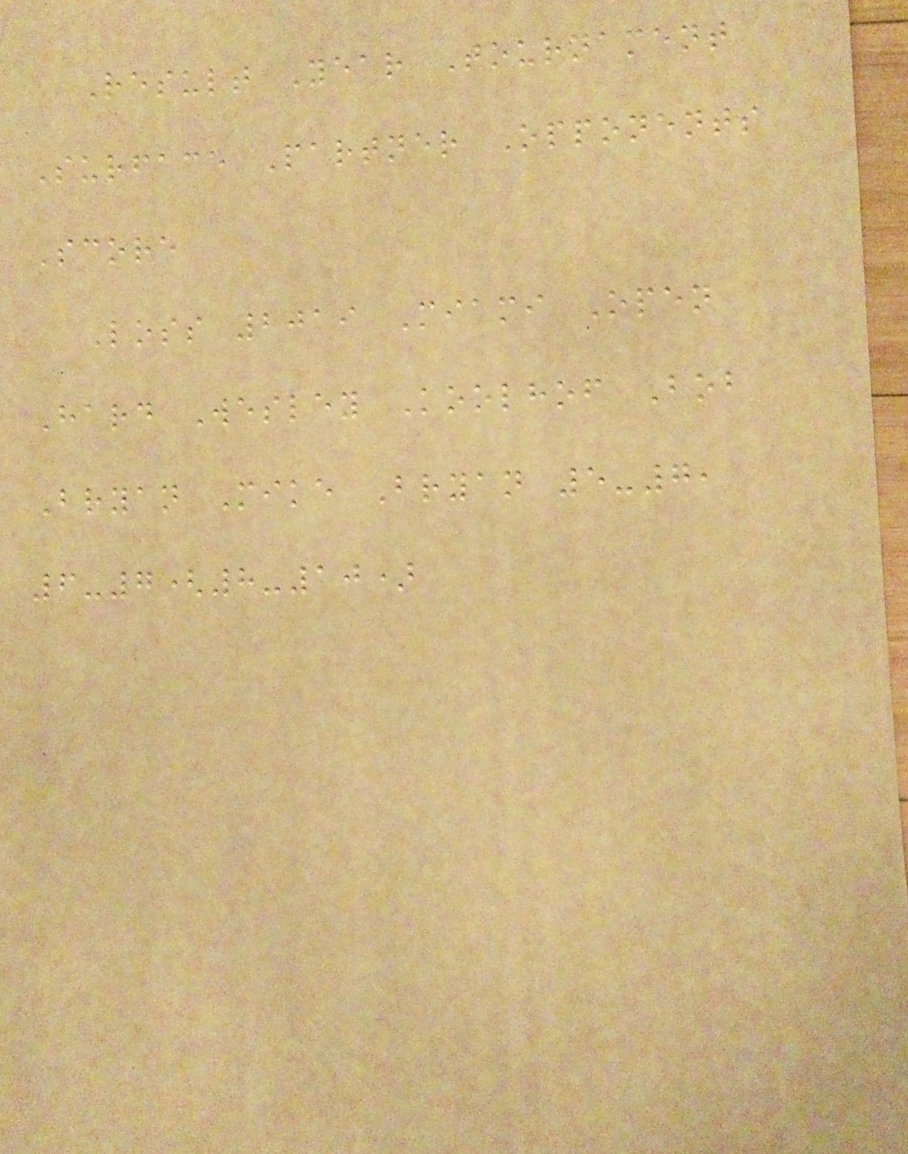Result Year Tournament
Surface Partner Opponents
Score
Loss 2019 Miami Open
Hard Wesley Koolhof Bob
Bryan Mike Bryan 5-7,
6-7(8-10)
